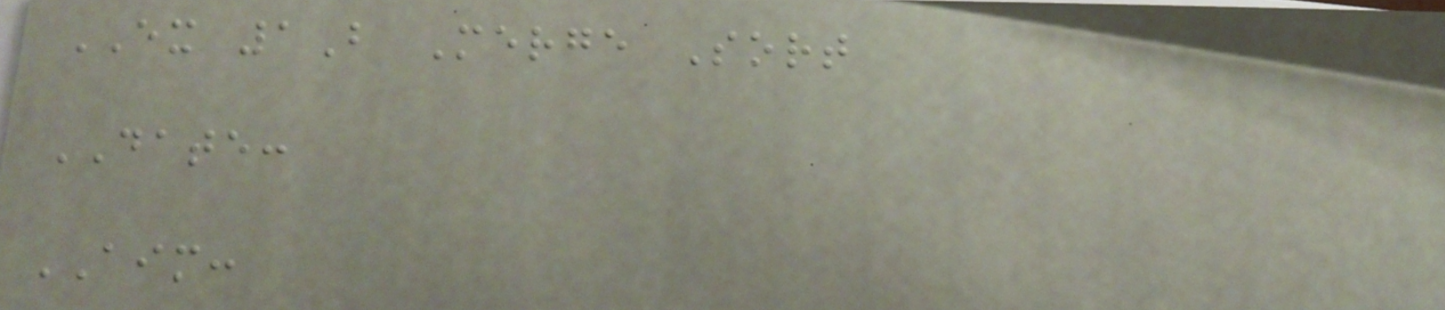EX 1B Merge Sort
DATE:
AIM:
